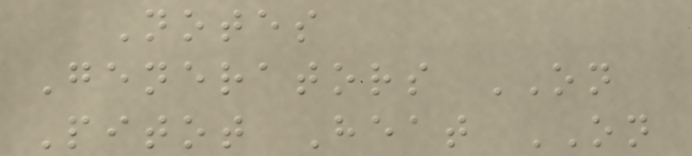Notes
Generators ON
Pitot Heat ON
